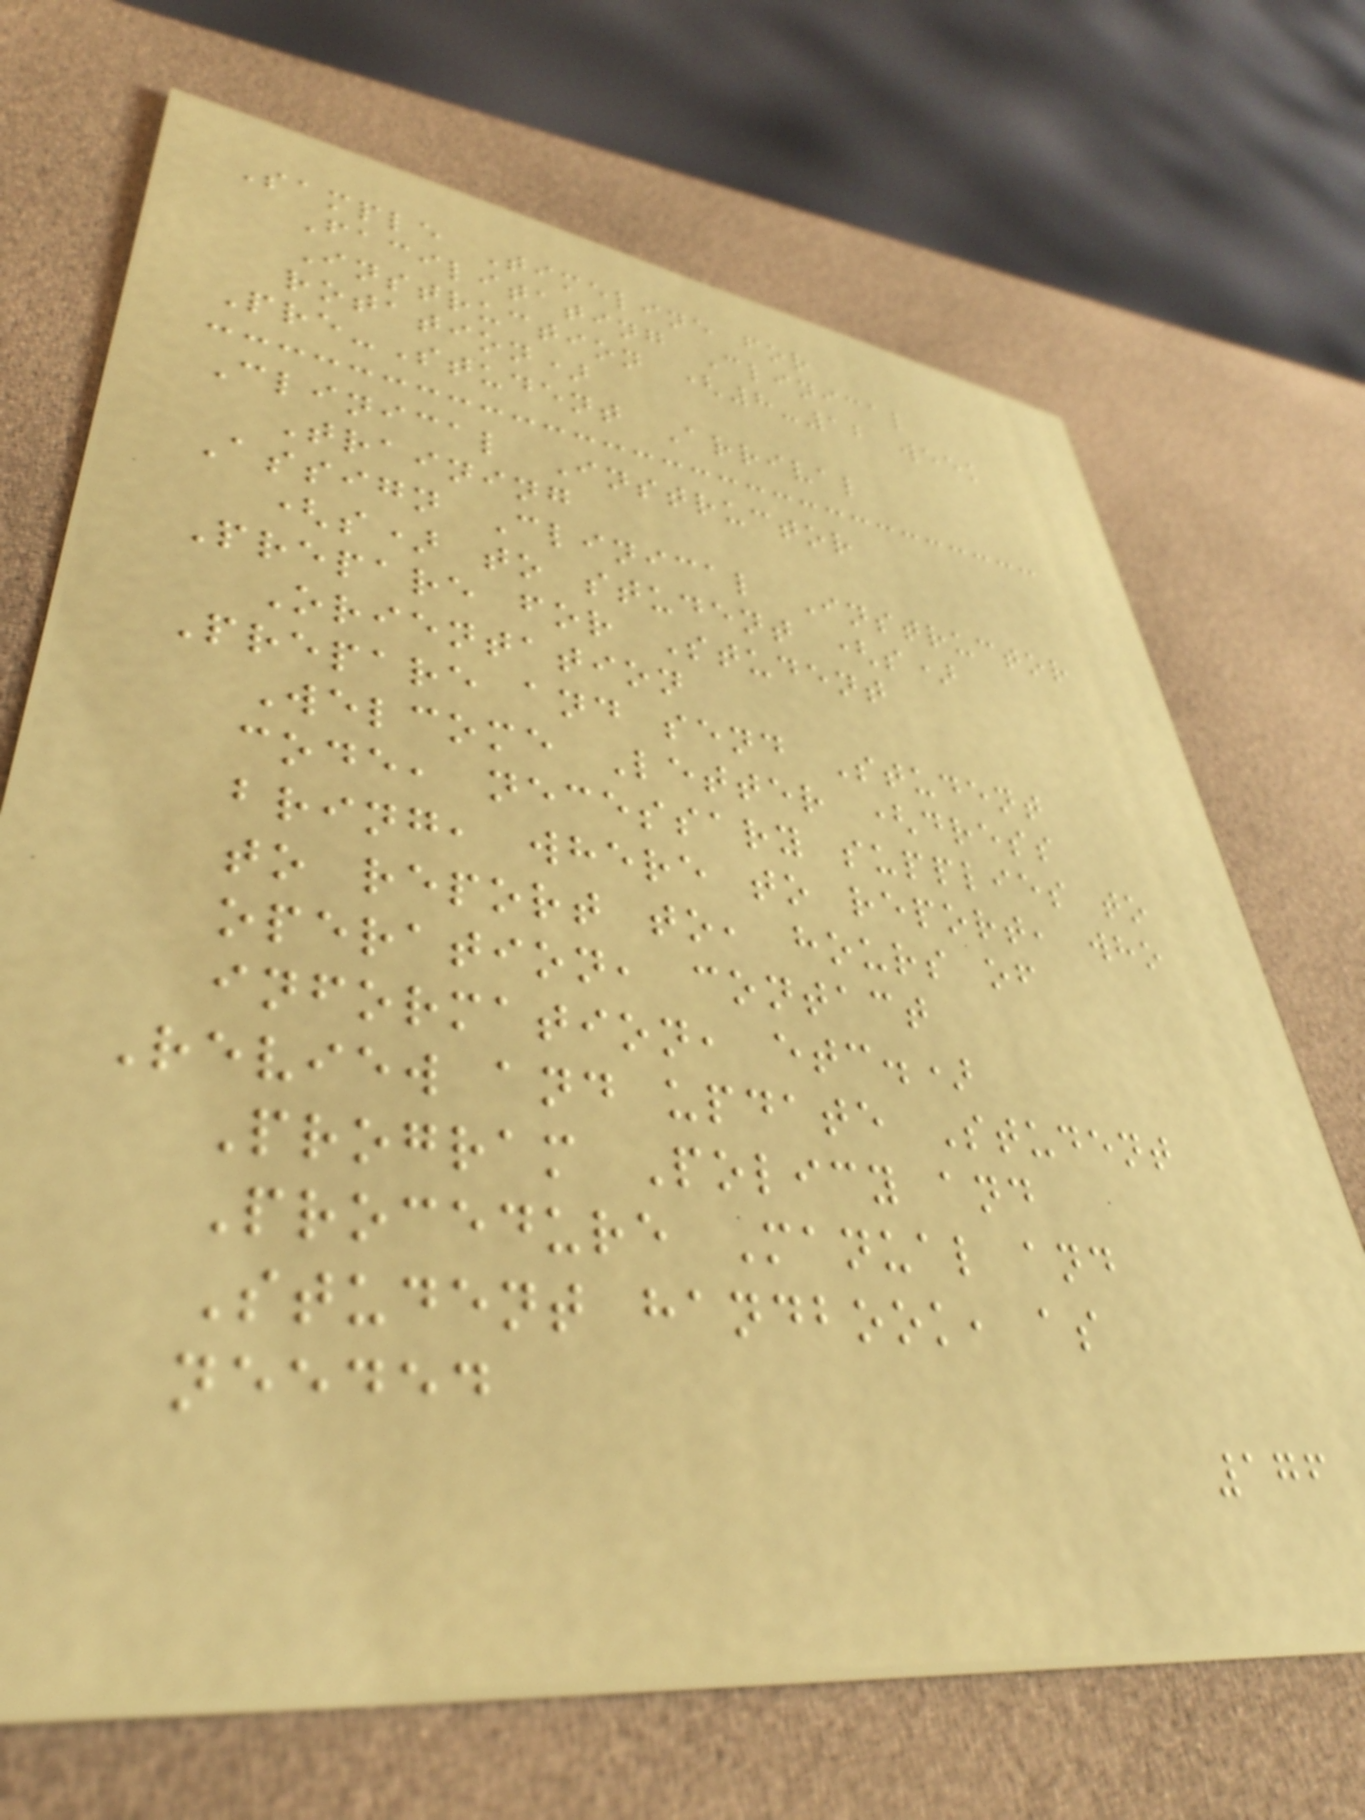Sample Timeline for
Facilitating Clinical
Instruction (8-12 week
rotation)
Pre-Student Arrival
Clinical Instructor
Training
Assign Clinical Instructor
(s) to student (s)
Prepare for Student
Orientation
Prepare and send Student
Welcome Letter (dress
code, necessary supplies to
bring, where to report, who
to report to, hours of
operation, contact
information, etc.)
Review and update Student
Program Policy and
Procedure Manual and
Student handbook, as
needed
176
